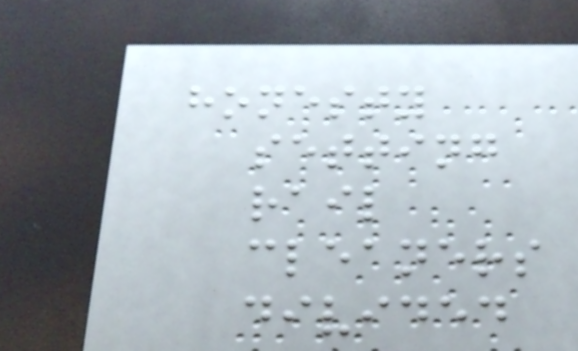honesty
setting
rail
cleaners
divided
